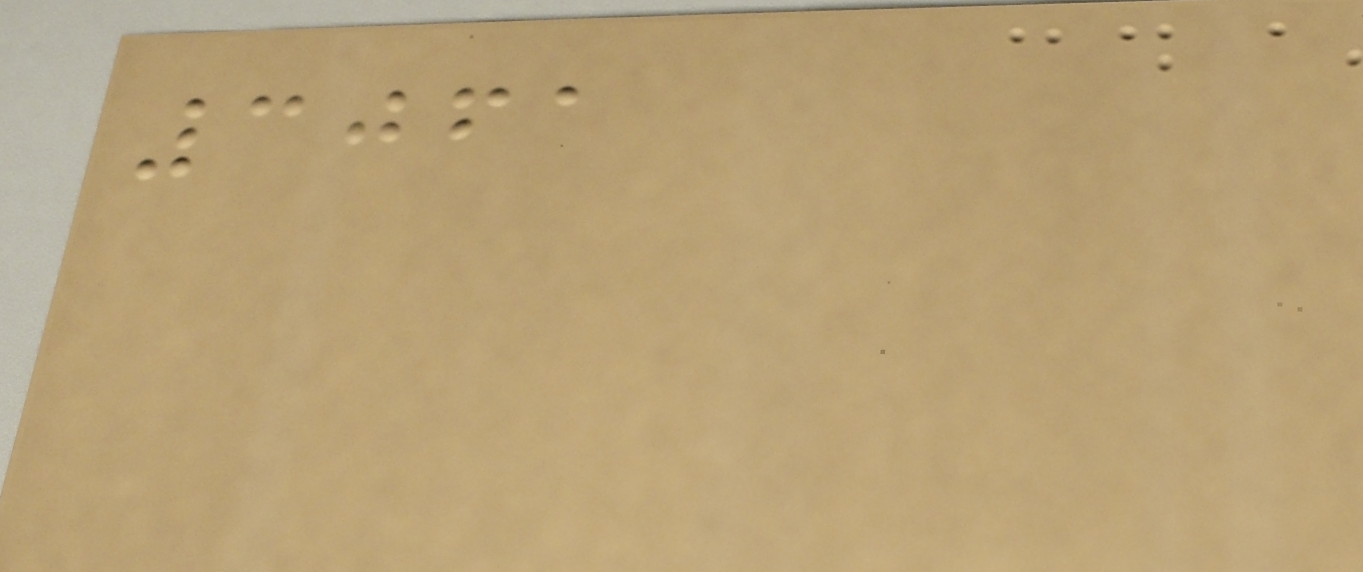3061
